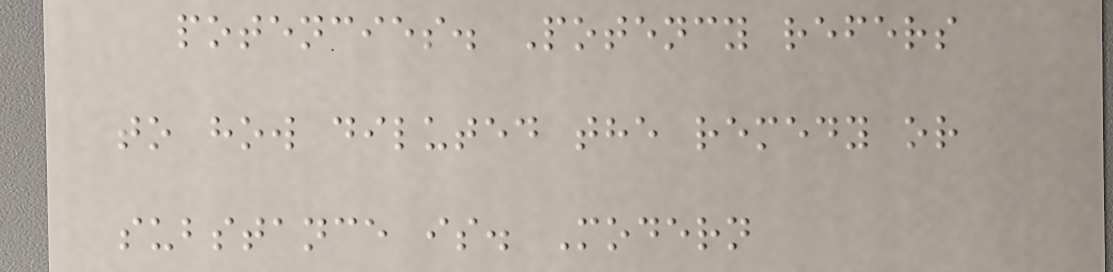potencies. Potency refers
to how diluted the remedy or
substance is. Modern
